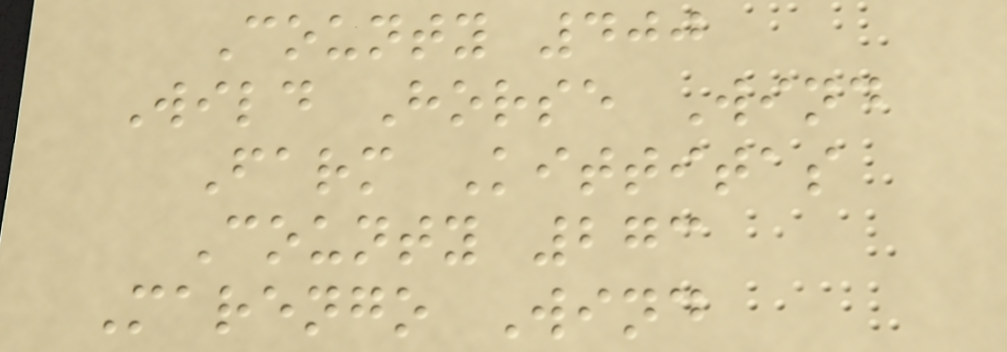County 400
Wild Horse Wind
Farm Kittitas
County 273
Marengo Wind
